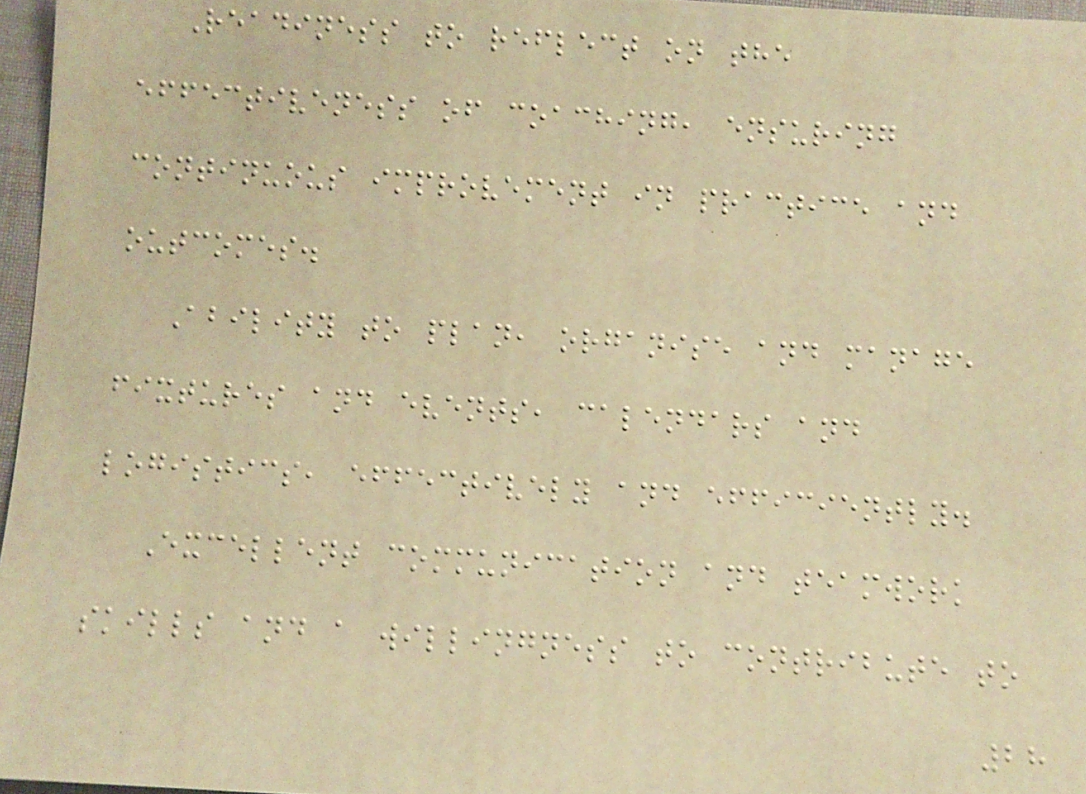Readiness to reflect on the
effectiveness of coaching, ensuring
continuous improvement in practice and
outcomes.
Ability to plan, organise and manage
fixtures and events, calendars and
logistics, effectively and efficiently.
Excellent communication and teamwork
skills and a willingness to contribute to
28
